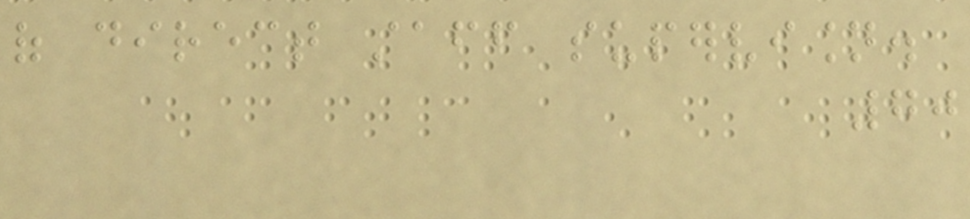of direct staff supervision.
70
